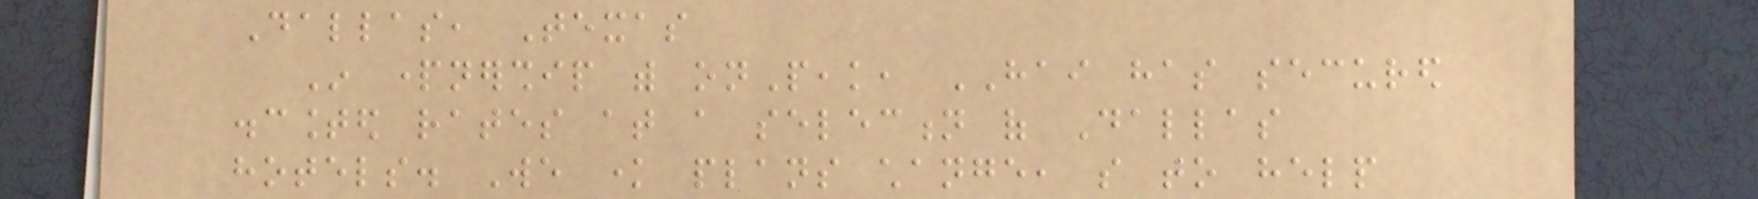Dallas, Texas
In partnership with onPeak, HAI has secured
discounted rates at a selection of Dallas
hotels. We know plans change, so to help
